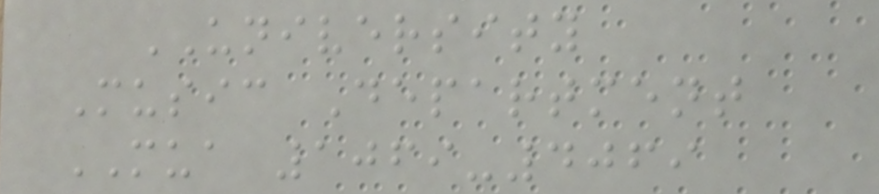UNIVERSITY
Music Department
MUA 1069-4069
